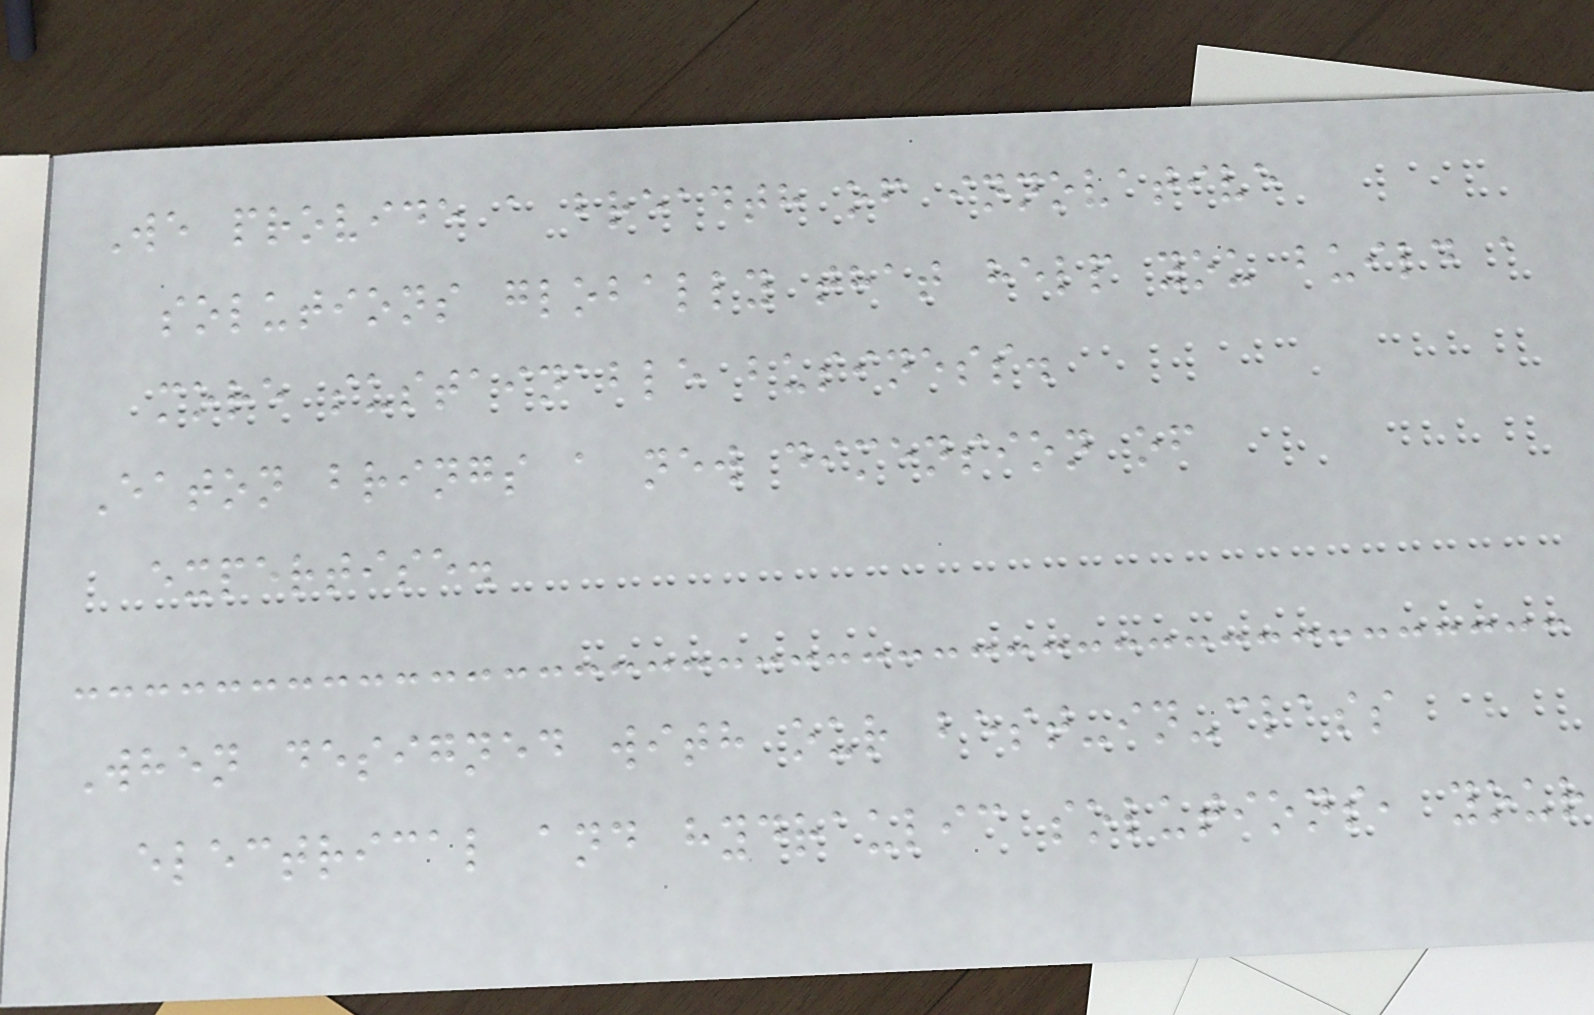We provide a breadth of innovative
solutions globally that help you build a
more sustainable business.
Eaton brings a new dimension of
expertise.
When designed with our best-in-class
electrical and hydraulic solutions, your
